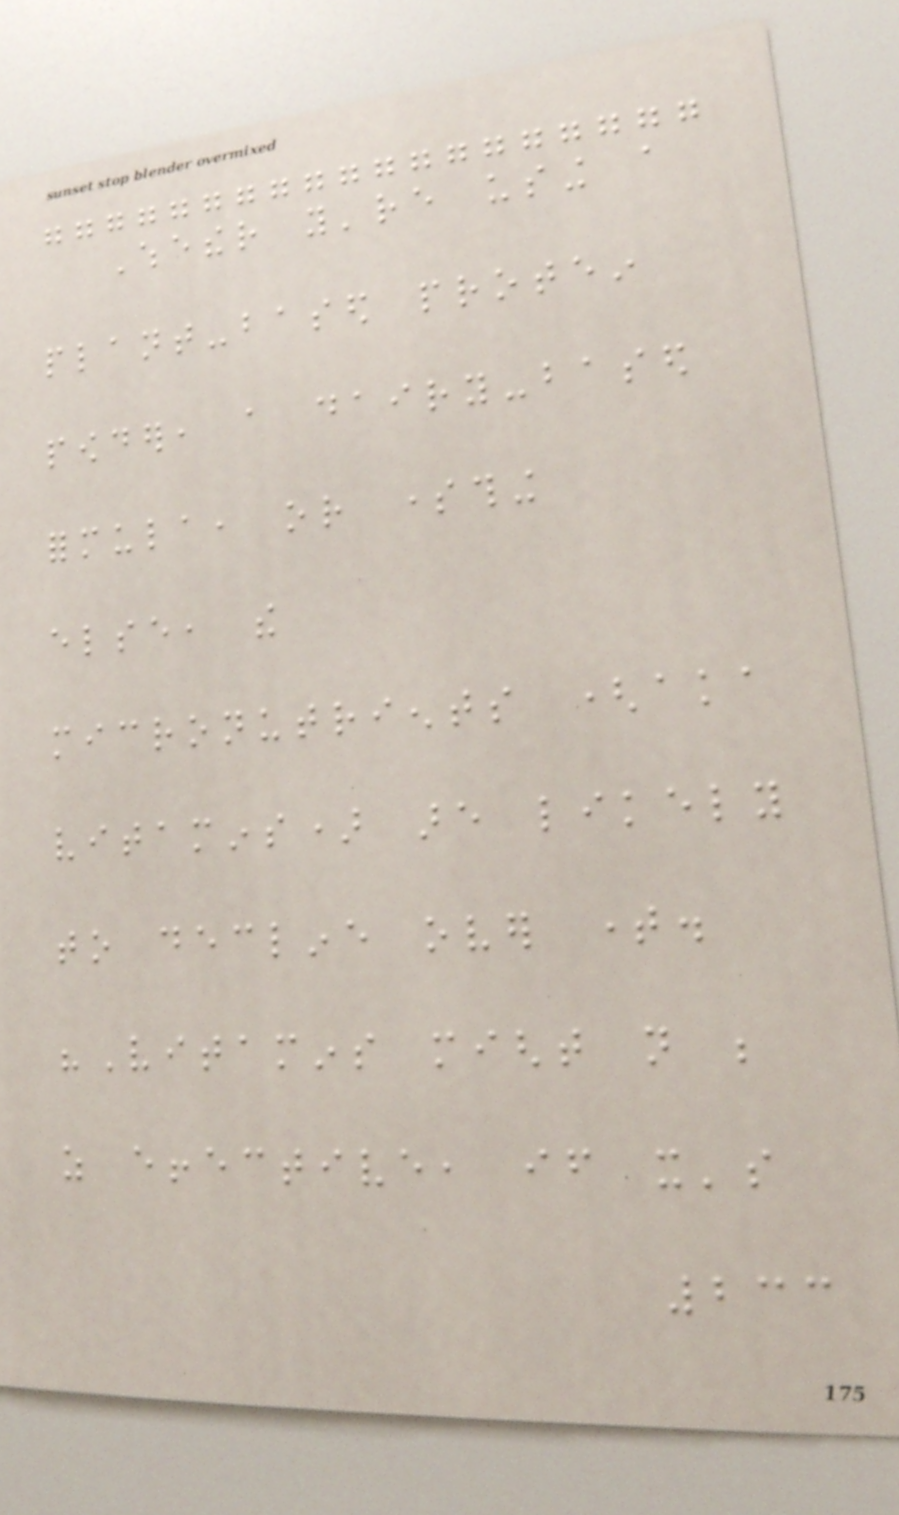Whether you're using a
plant-based protein
powder, a dairy-based
formula, or something
else, the
micronutrients (aka
vitamins) are likely
to decline over time.
"Vitamins might not be
as effective, if it's
233
